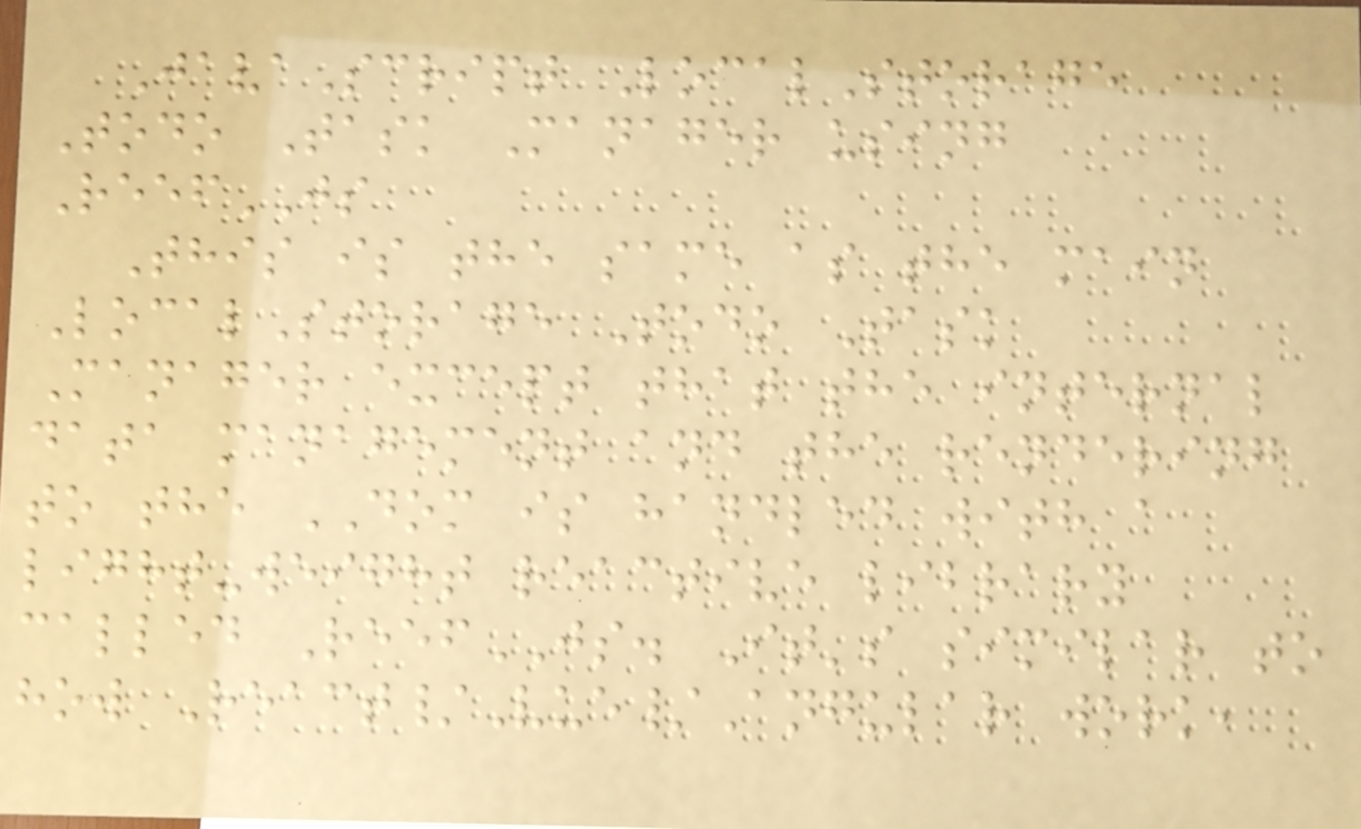JavaScript LocalStorage
Todo Task Manager using
ReefJS
This is the same as the main
LocalStorage Todo Task
Manager except that the internal
data management and the rendering
to the DOM is handled with a
light-weight reactive library
called ReefJS. It's similar to
how React/Vue/Angular work,
